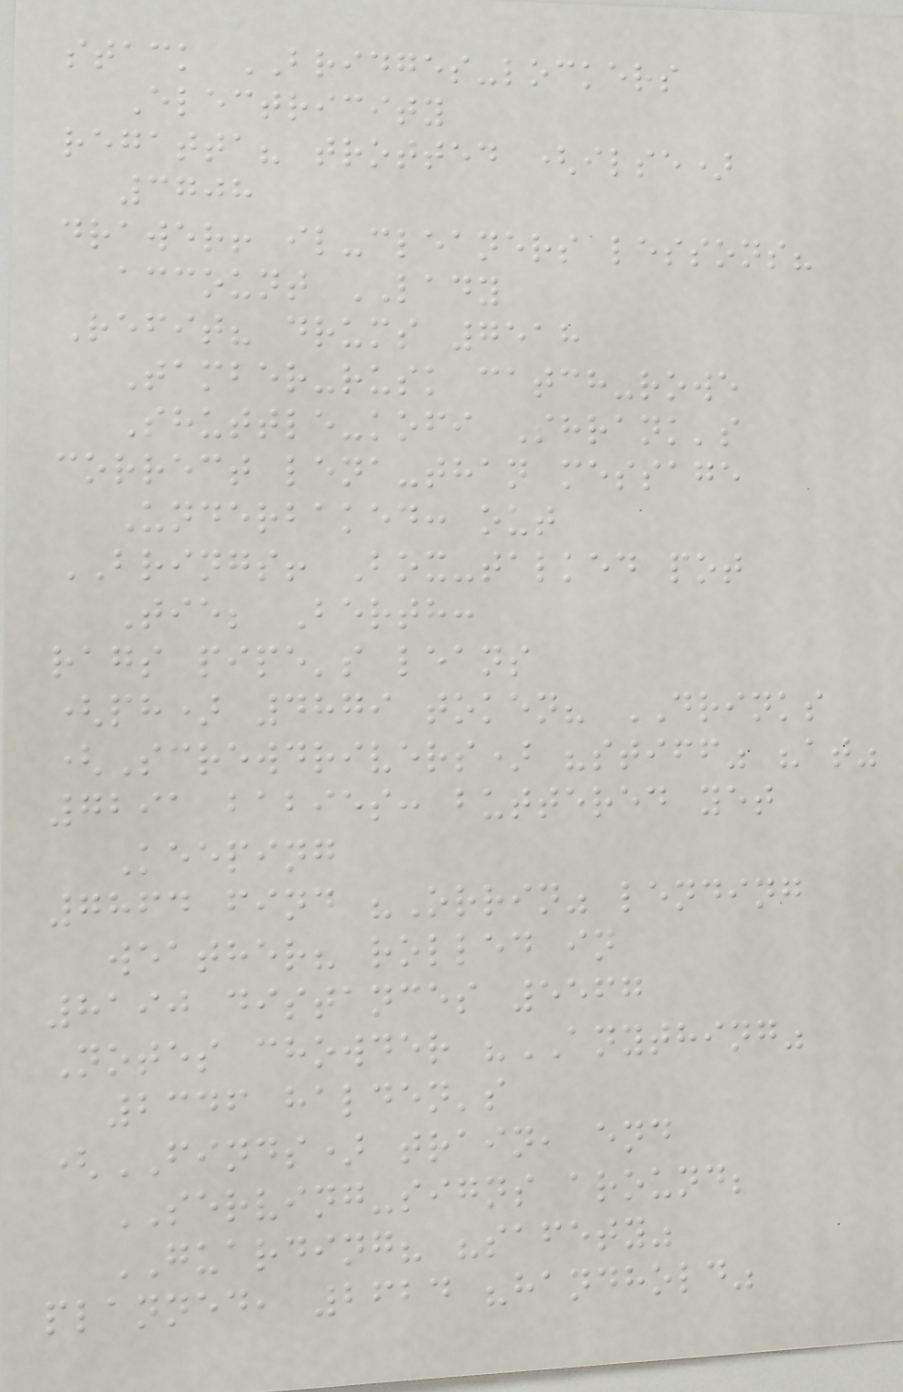stack BRIDGES-lockers
Electricity
regatta? trotted (ilse)
3708
drawer! il-cleaners lessons?
account LADY
Refit? drums 7518
Tamber-rusk catch-rowe
Shuttle-kofi Shrank's
correct lena-than message
Underbaked: out
BRINGS! Box-talked pot
Tie; Berth:
rags pipe's leans
(ph) 4879 token? DRINKS
(Screwdrivers) "stiff" "at"
7291 babies: buttered yet
Keeping
7864 find "Orrin" lending
weather? rolled in
8190 distances 5567
Notes chowder "ANYTHING"
2346 halden's
(FINDS) train, end
SERVING-signs around;
GUARDING? "safety"
planned, 2624 "handhold"
